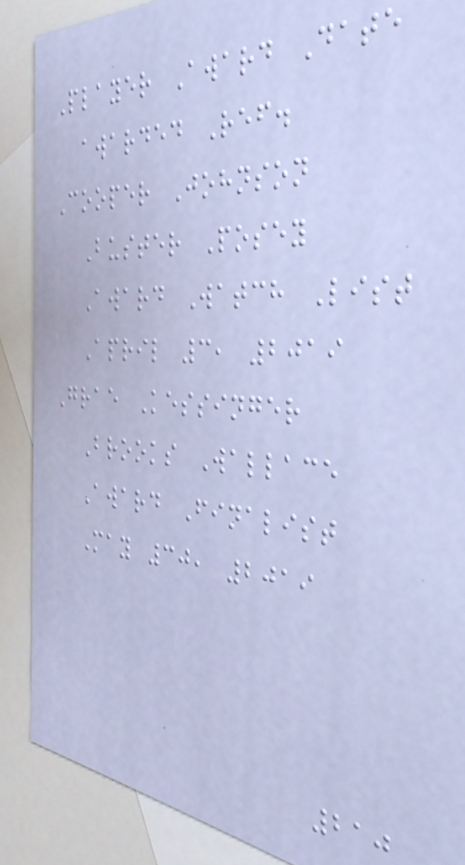Player Award Date
awarded Ref.
Cooper Johnson
Buster Posey
Award Watch List
April 3, 2019
Grae Kessinger
Brooks Wallace
Award Finalist
May 30, 2019
210
